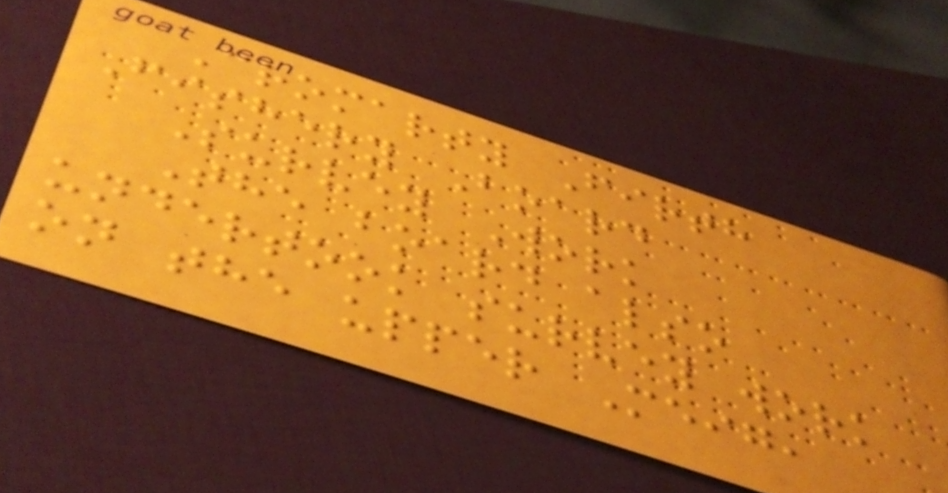Cromarty Firth
Fishery Board
Survey Work
The board also
undertook survey work
on the upper Meig,
